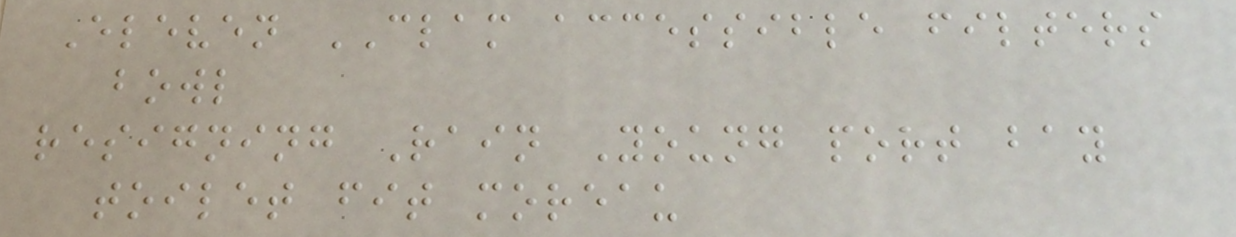Eleven CLAM accessible filters
bowl
resigning Rain Young port bay
toilet fit moreau
